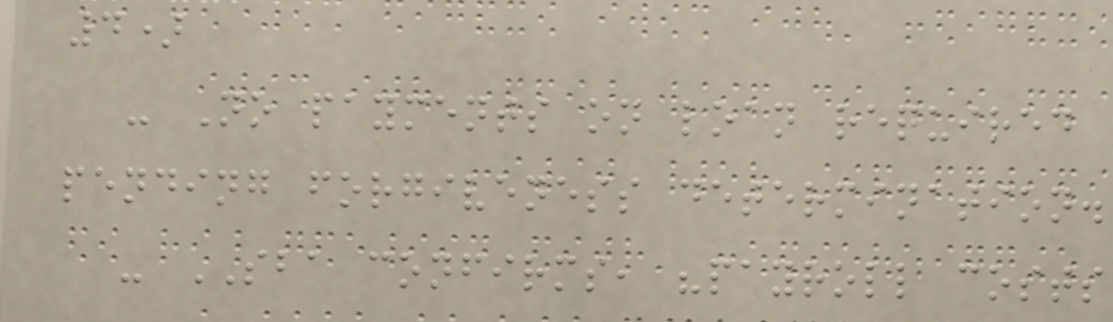4)
- No payments on loan required
pending forgiveness determination.
- SBA confirms, "payroll costs
